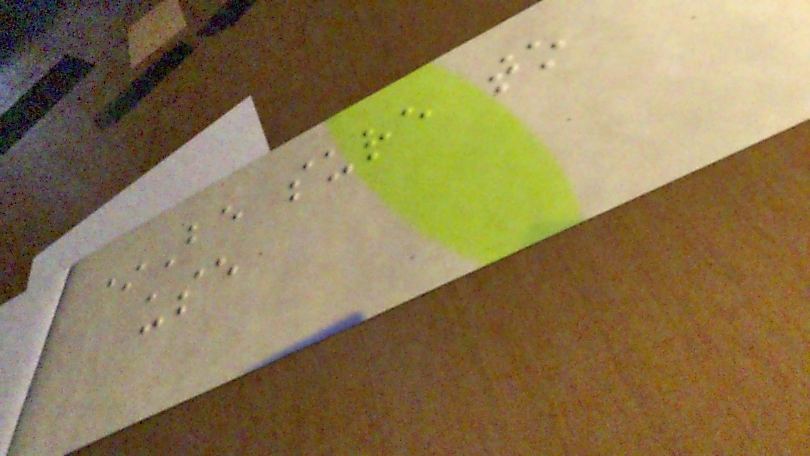*Be sure to
use
